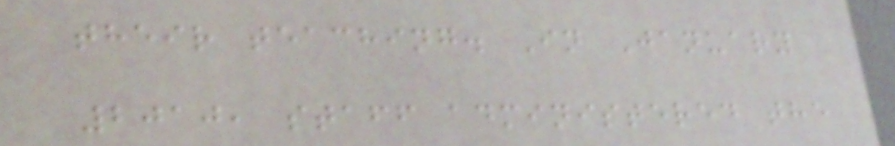their teaching. In January
2010, staff administered the
